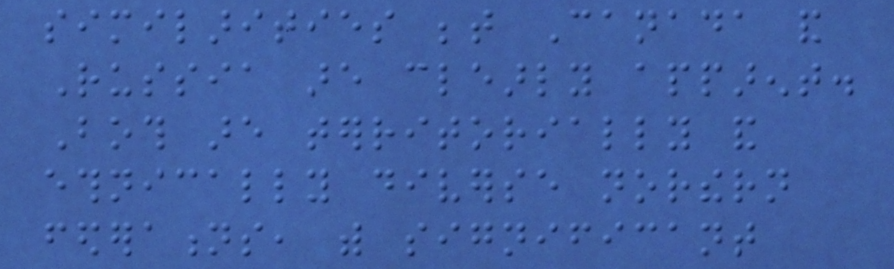similarities between Canada and
Russia are clearly apparent.
Both are territorially and
ethnically diverse northern
federations, with significant
